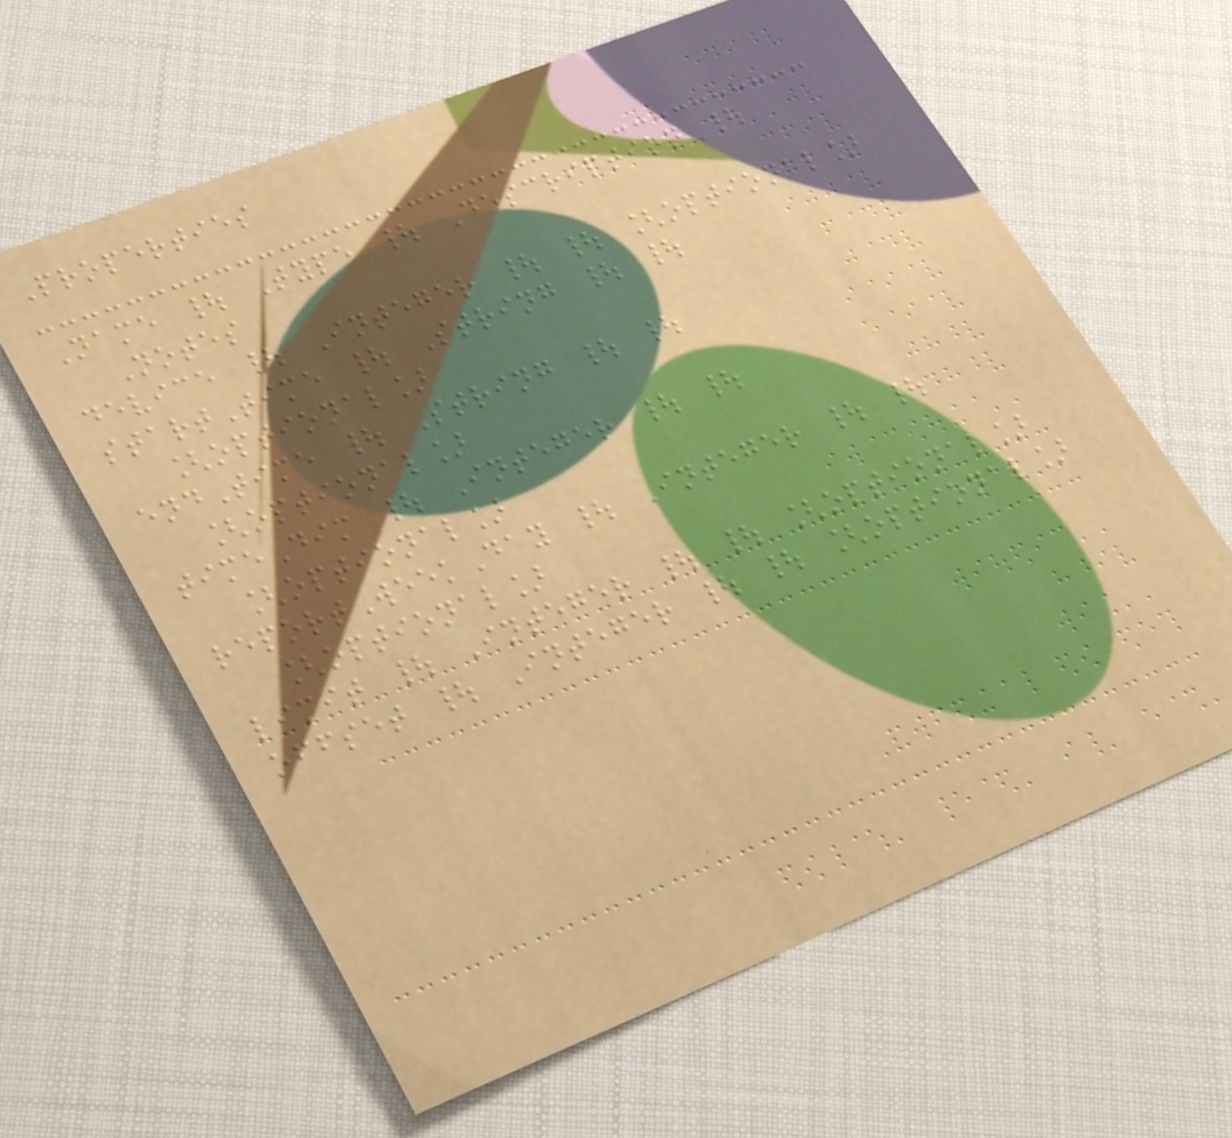Properties
Name | Type | Description |
Notes
device | Integer | | [optional]
startTime | String | |
[optional]
endTime | String | |
[optional]
timeDim | Integer | |
[optional]
reportWeekDay | Integer | |
[optional]
limit | Integer | | [optional]
offset | Integer | | [optional]
